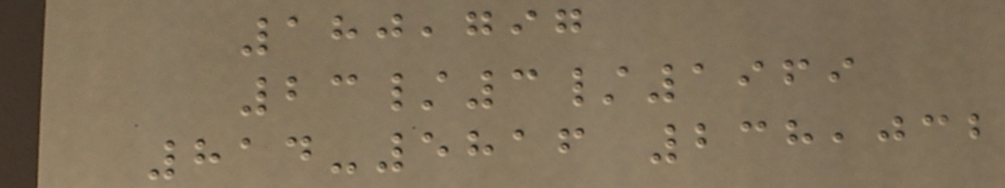180,797
23/3/1969
814-5816 238,032
